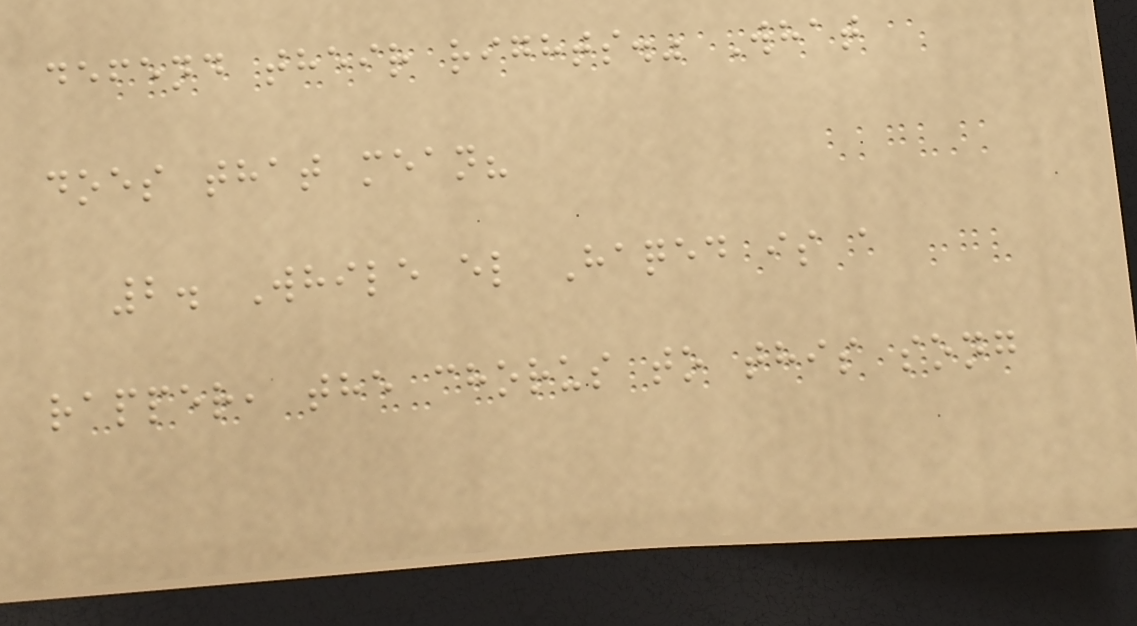defend their rights." What
does that mean?
2. While el Haqed is a
rapper, the chorus to this song
